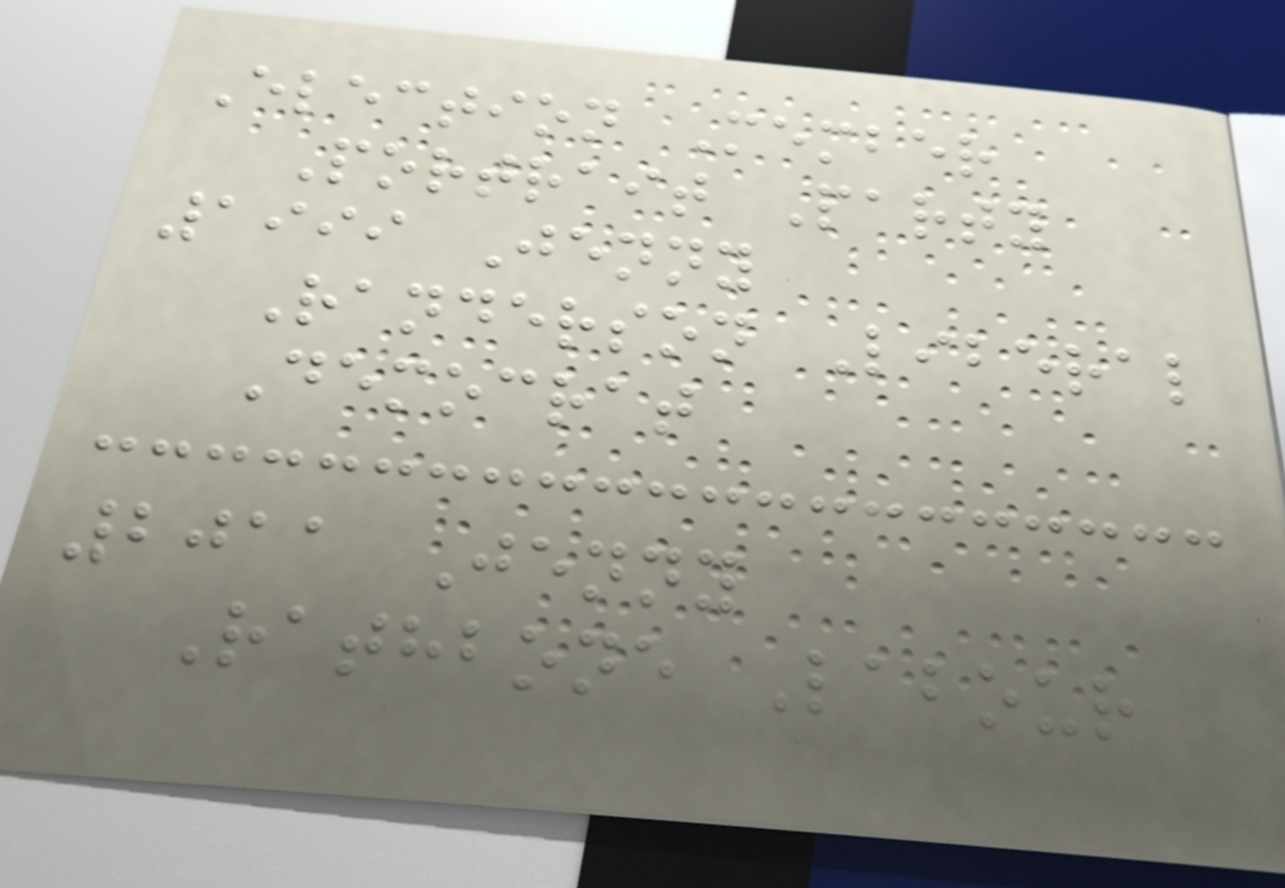Election Member
Portrait Party
1999 Jenny
Randerson Liberal
Democrat
2011 Jenny
Rathbone Labour
